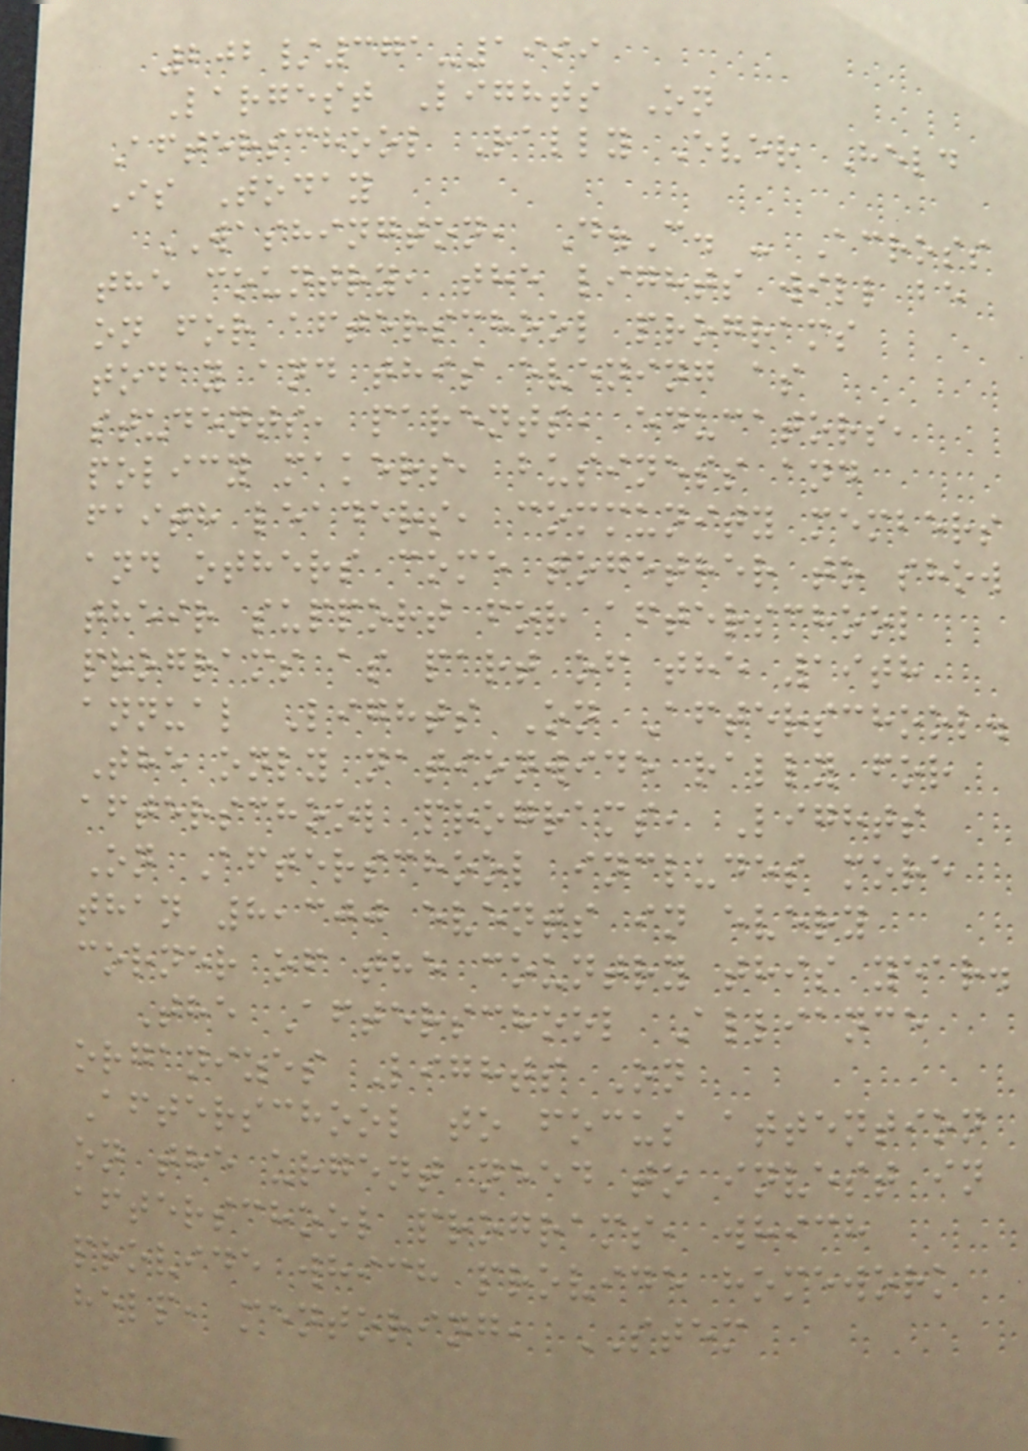202/371-1999
Largest Lights On
Afterschool Rally Ever Held
Is Today
WASHINGTON, D.C. - Across
the country, the lights will be
on for afterschool programs
today and this evening as
students, parents, educators,
policy makers, business and
faith leaders, community members
and others come together to show
their support for afterschool
programs as part of the 19th
annual Lights On Afterschool.
The only nationwide rally for
afterschool programs, Lights
On Afterschool includes more
than 8,300 events in every
corner of the country this year.
The Afterschool Alliance
organizes Lights On
Afterschool to focus attention
on the urgent need to invest in
afterschool programs, which
provide which provide homework
help, mentoring, STEM
